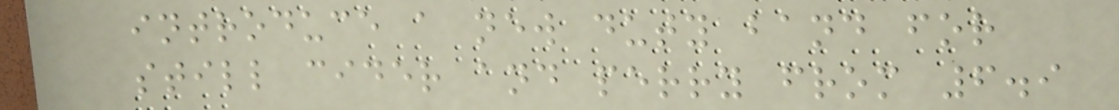introduce a new duty band for
still cider and perry from 6.9
